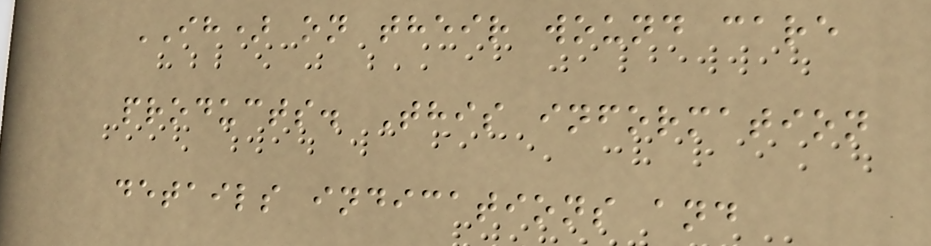IH) on their wound care
products. This information
details indications and
